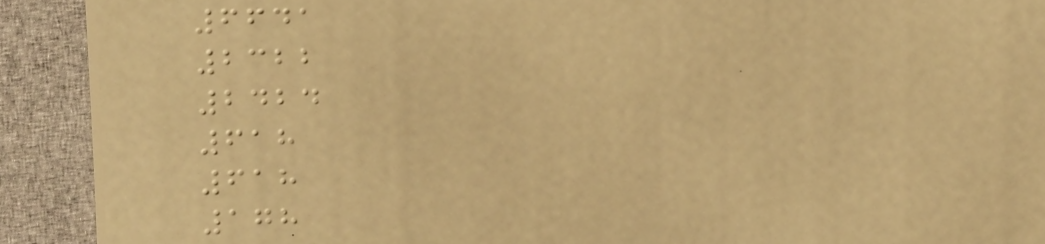6641
2322
2424
618
618
178
